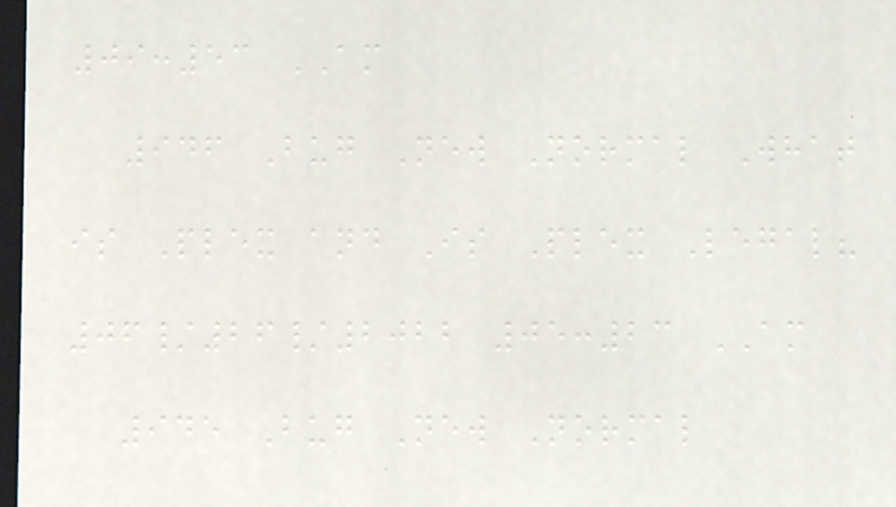09:53 AM
946 Bug New Normal What
is Plex and Is Plex Legal?
06/26/2022 05:23 AM
945 Bug New Normal
